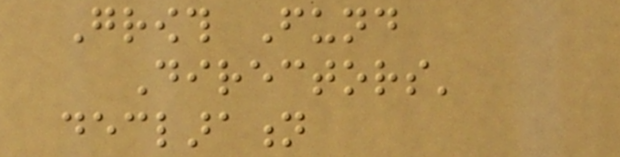Growth Fund
Directors'
declaration
